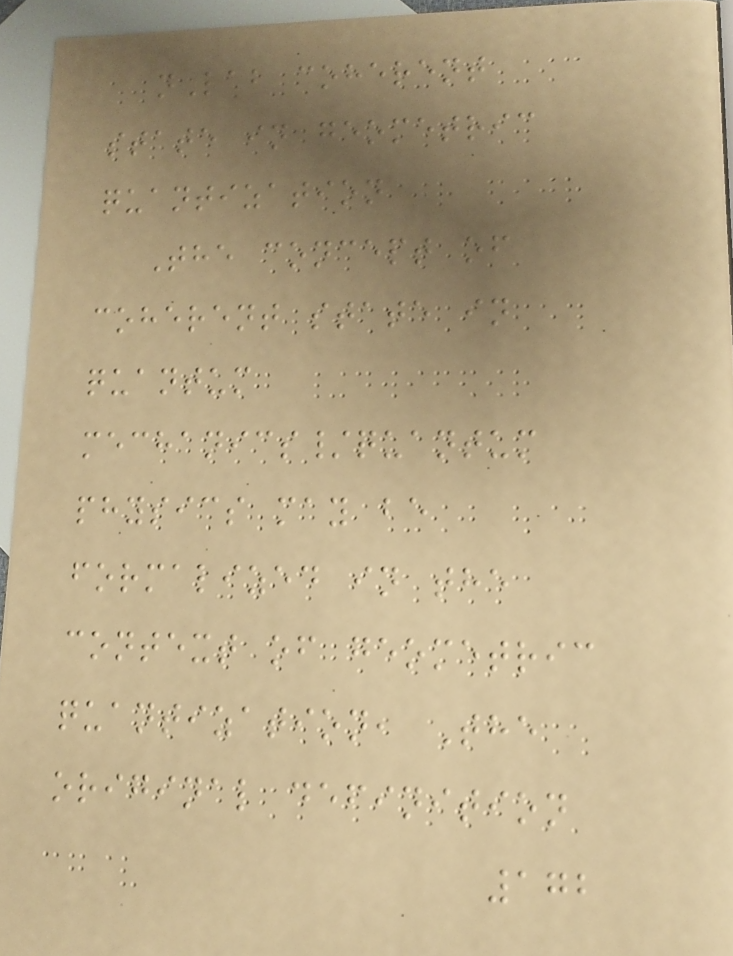nLab coherent
state in geometric
quantization
The concept of
coherent state in
quantum
mechanics/quantum
physics may be
formalized in the
context of geometric
quantization, The
original definition
172
